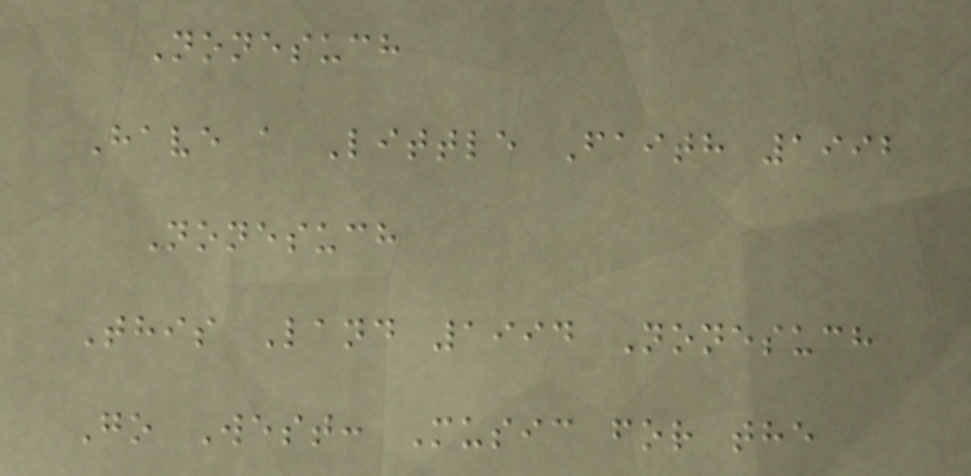Nonesuch
Have a Little Faith 1992
Nonesuch
This Land 1994 Nonesuch
Go West: Music for the
